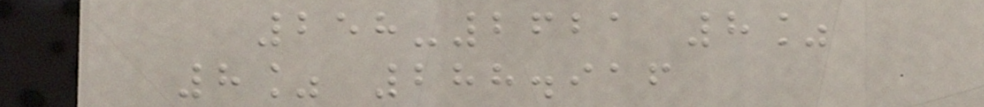258-2621 8%
8% 288.916
